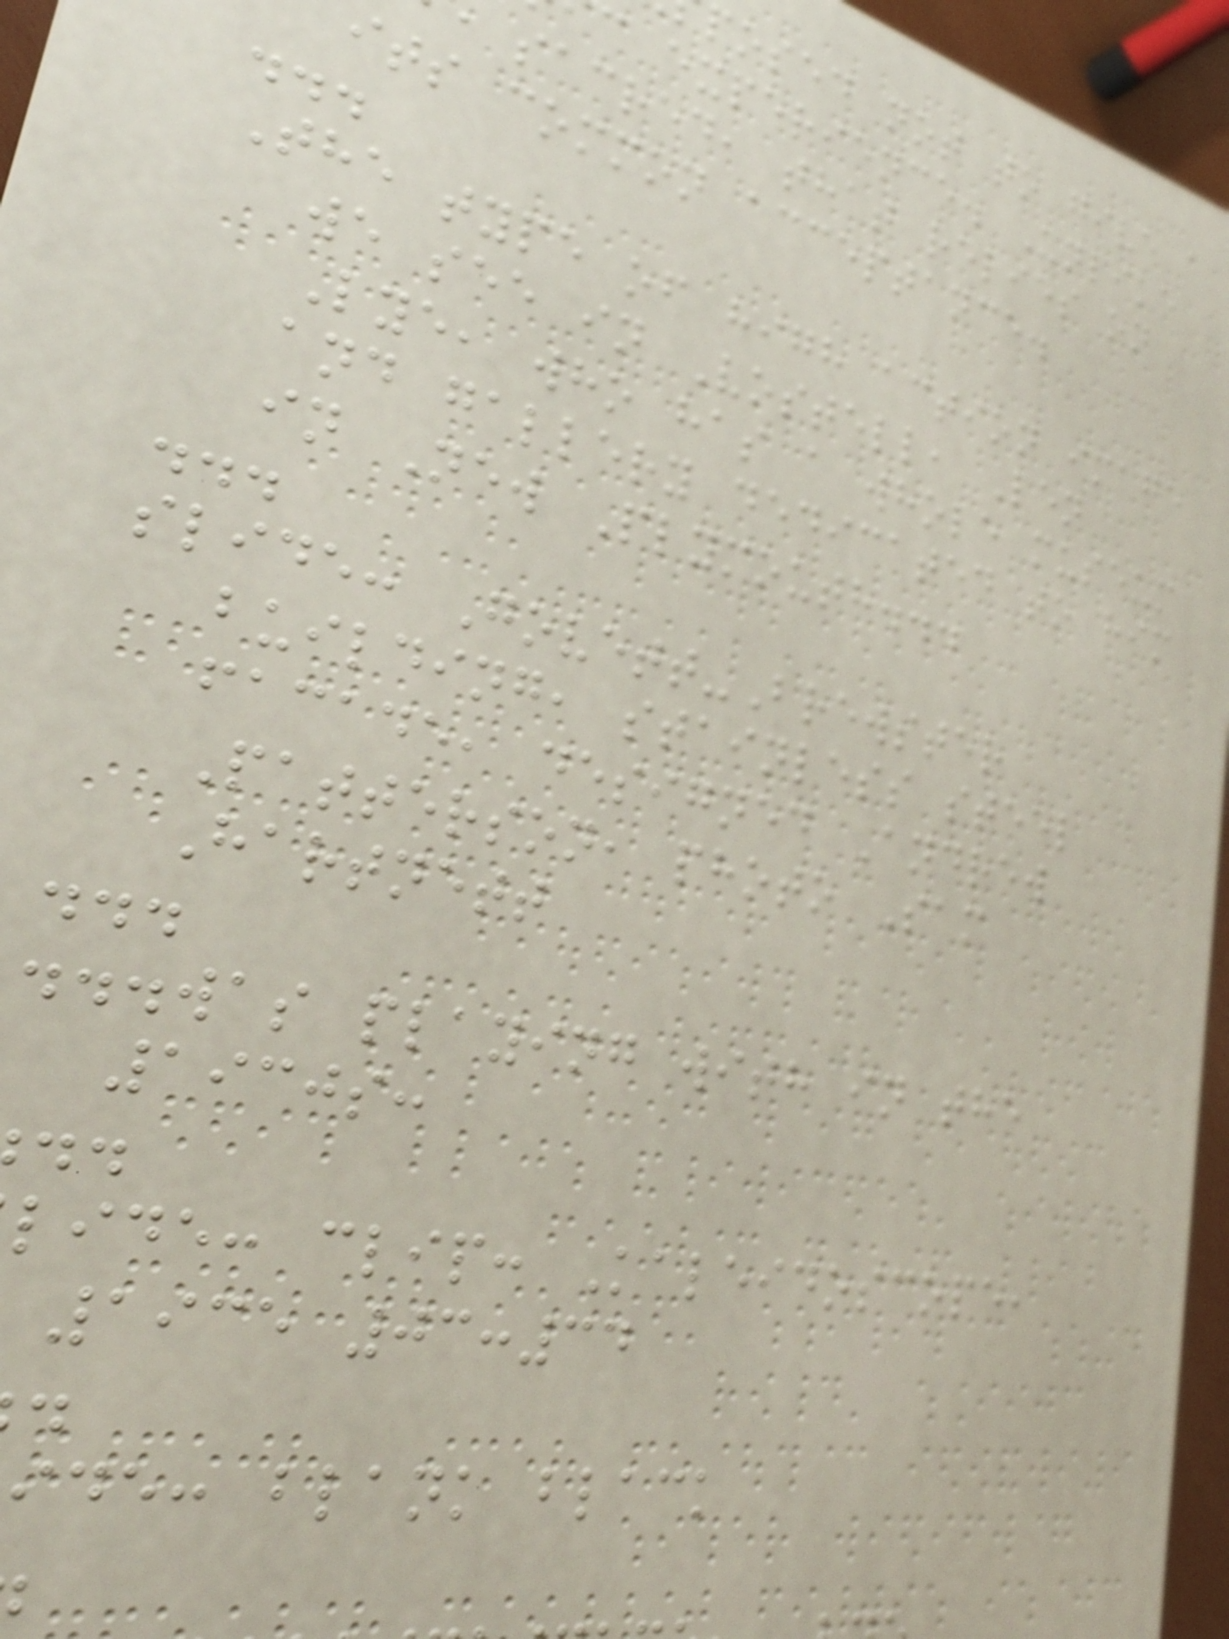posed not to give a
c experience. Unlike
sacred, that relies on
its common acceptance.
...
The type of high action image
we see in Vostell, Len
Lye, who has a whole museum
and gallery dedicated to him
in New Plymouth...
...
slide: Govett-Brewster
building, stainless steel
facade, designed Andrew
Patterson, photo Sam
Hartnett
...
...was playing with in the
1930s:
lide: clip: Kaleidoscope,
1935 03:34
ide: blank black
